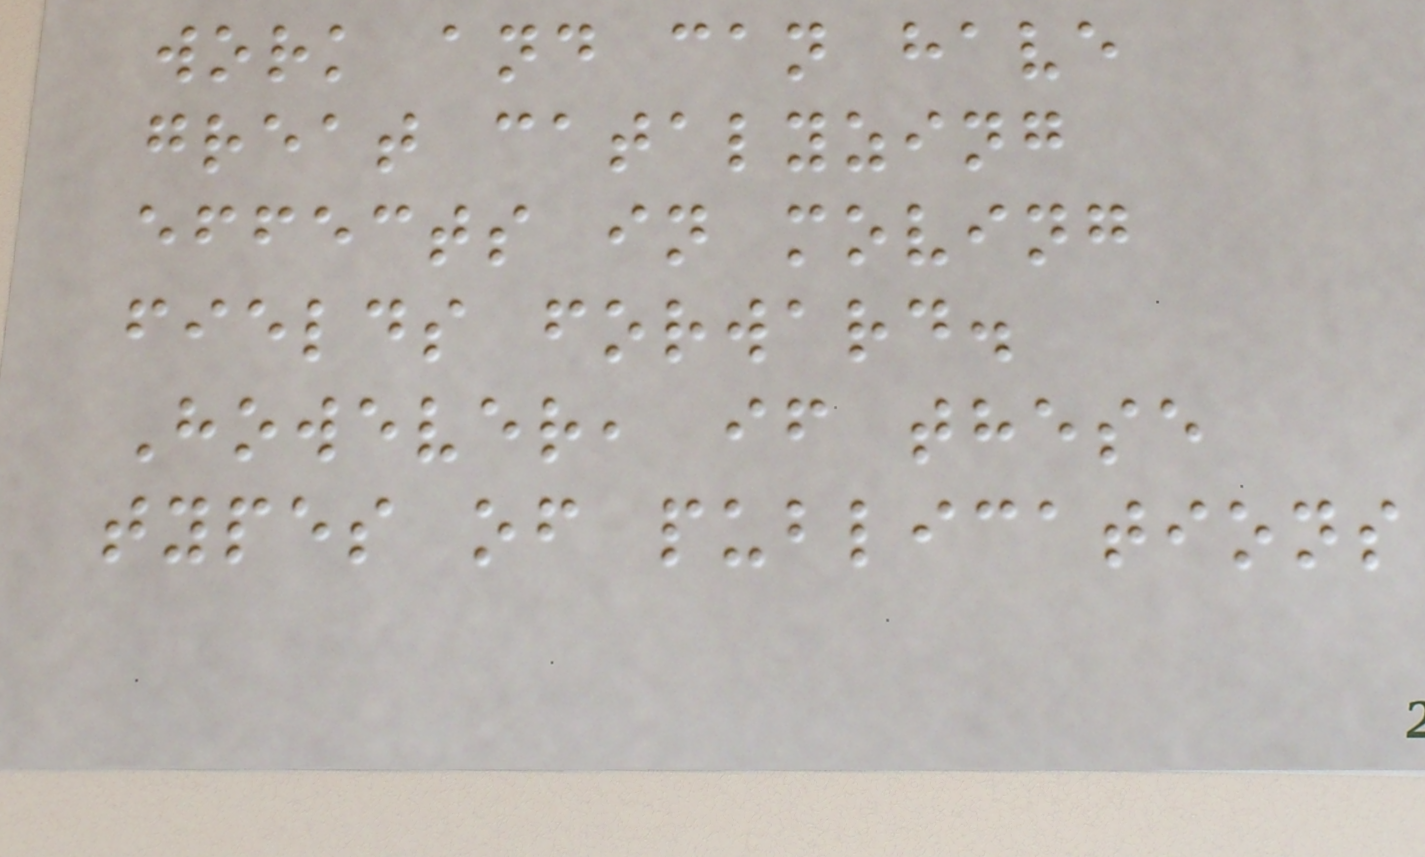work and can have
great catalyzing
effects in moving
fields forward.
However, if these
types of publications
